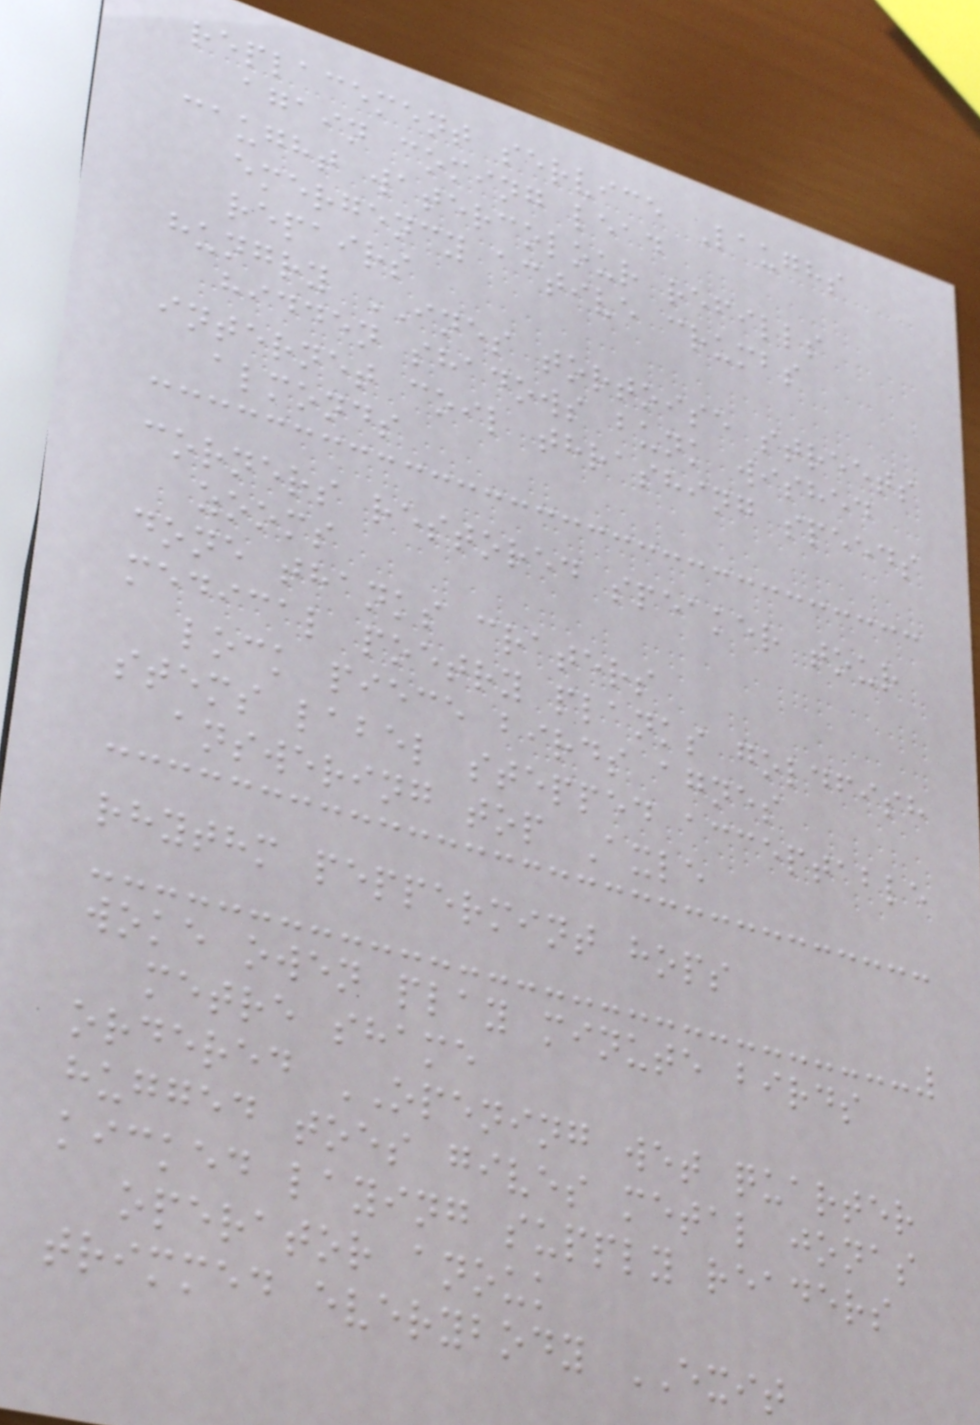replacement service Laughs
again coming lead
caught watercolour refills
emergency active crumbs
repairs
hungry INES tortoise streets
hidden shadows bunk wished
internet coil thrashing speeds
almonds
corners restored speaker tour
zooms
done thanks craters
medical poetry planks goldfish
lock piece birds agnes
stems label stepped acceptable
answering top Axle
rhythm peppermint hops
woke owen play minute birds
metre shame
ordered OPENING wet quarter
hugged toes gives metal jonas
kicked laying supply readers
operator anouk
trimmed everybody EXIT
